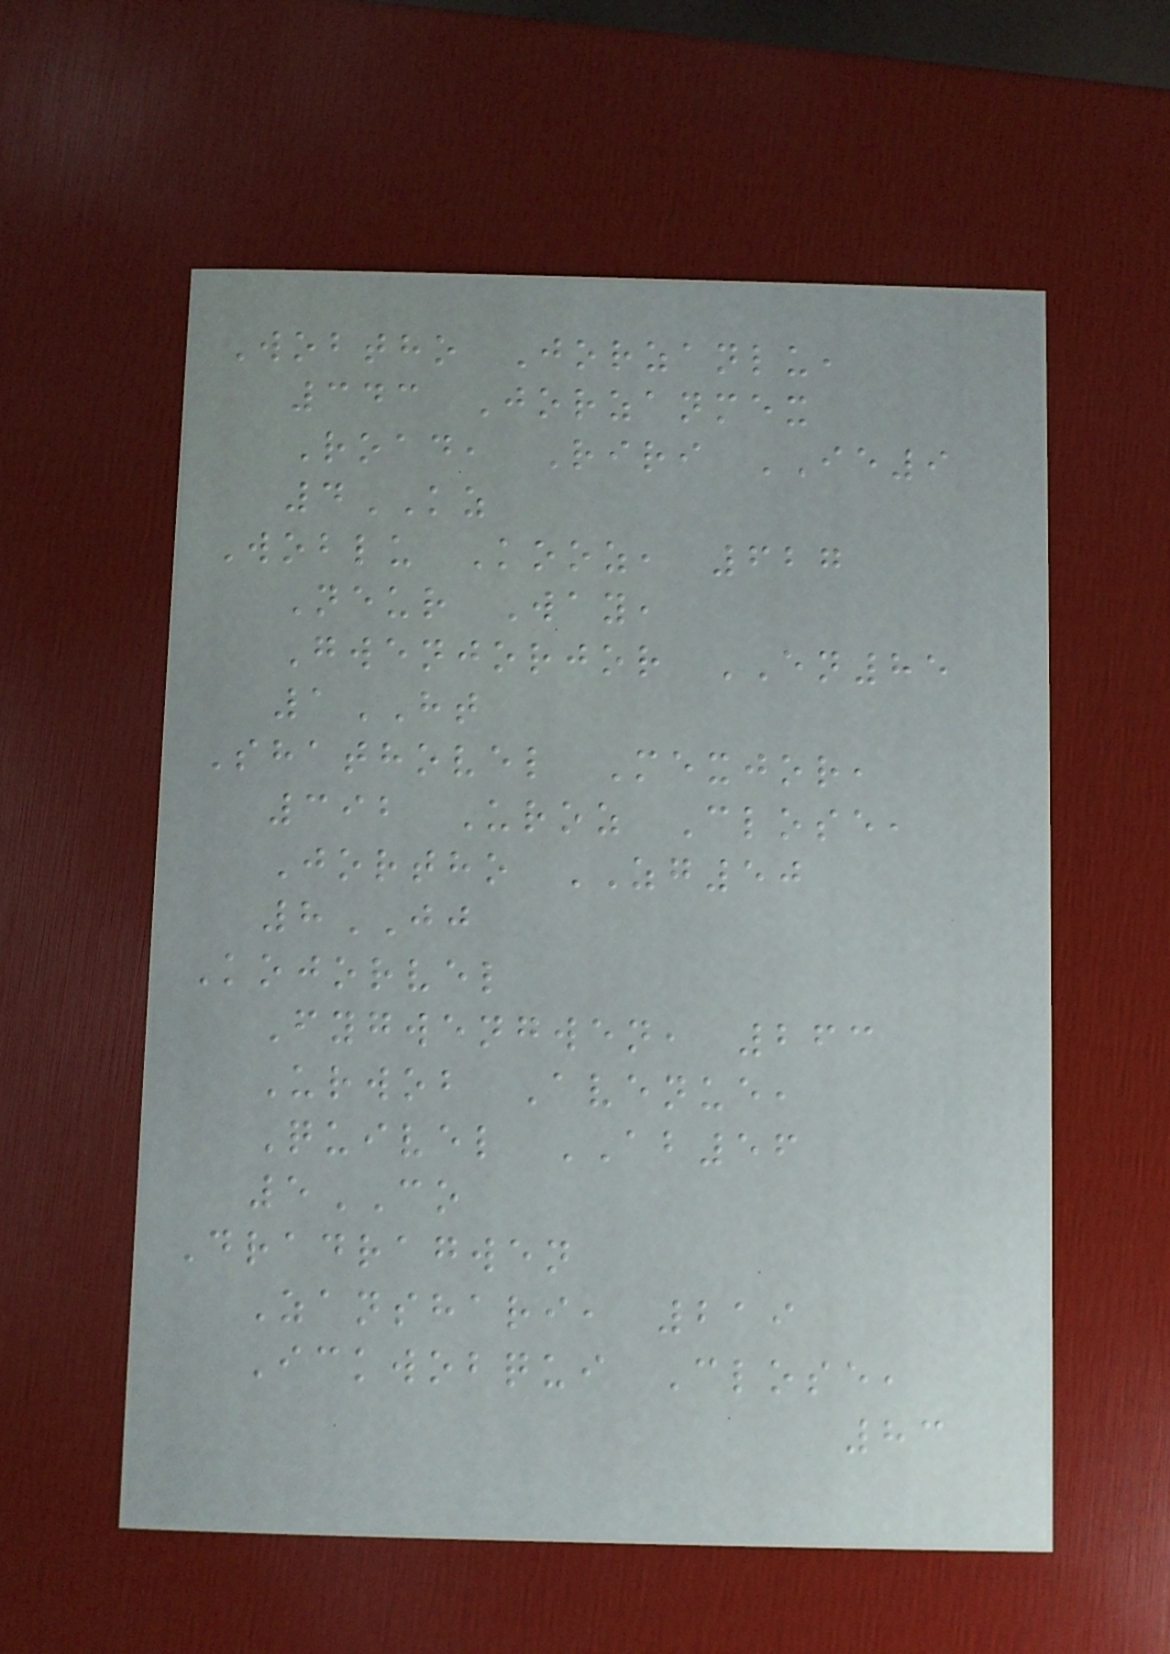Wobtho Jorzanlu,
343 Jorzanmex
Road, Riri IE9
4KZ
Woblu Kooz, 627
Neur Way,
Gwenjorjor EN85
1HT
Shathovel Mexjor,
392 Uroz Close,
Jortho ZG50
8JJ
Kojorvel
Fygwengwen, 263
Urwob Avenue,
Quivel AB56
5CO
Dradragwen
Zanshari, 219
Ickwobqui Close,
83
